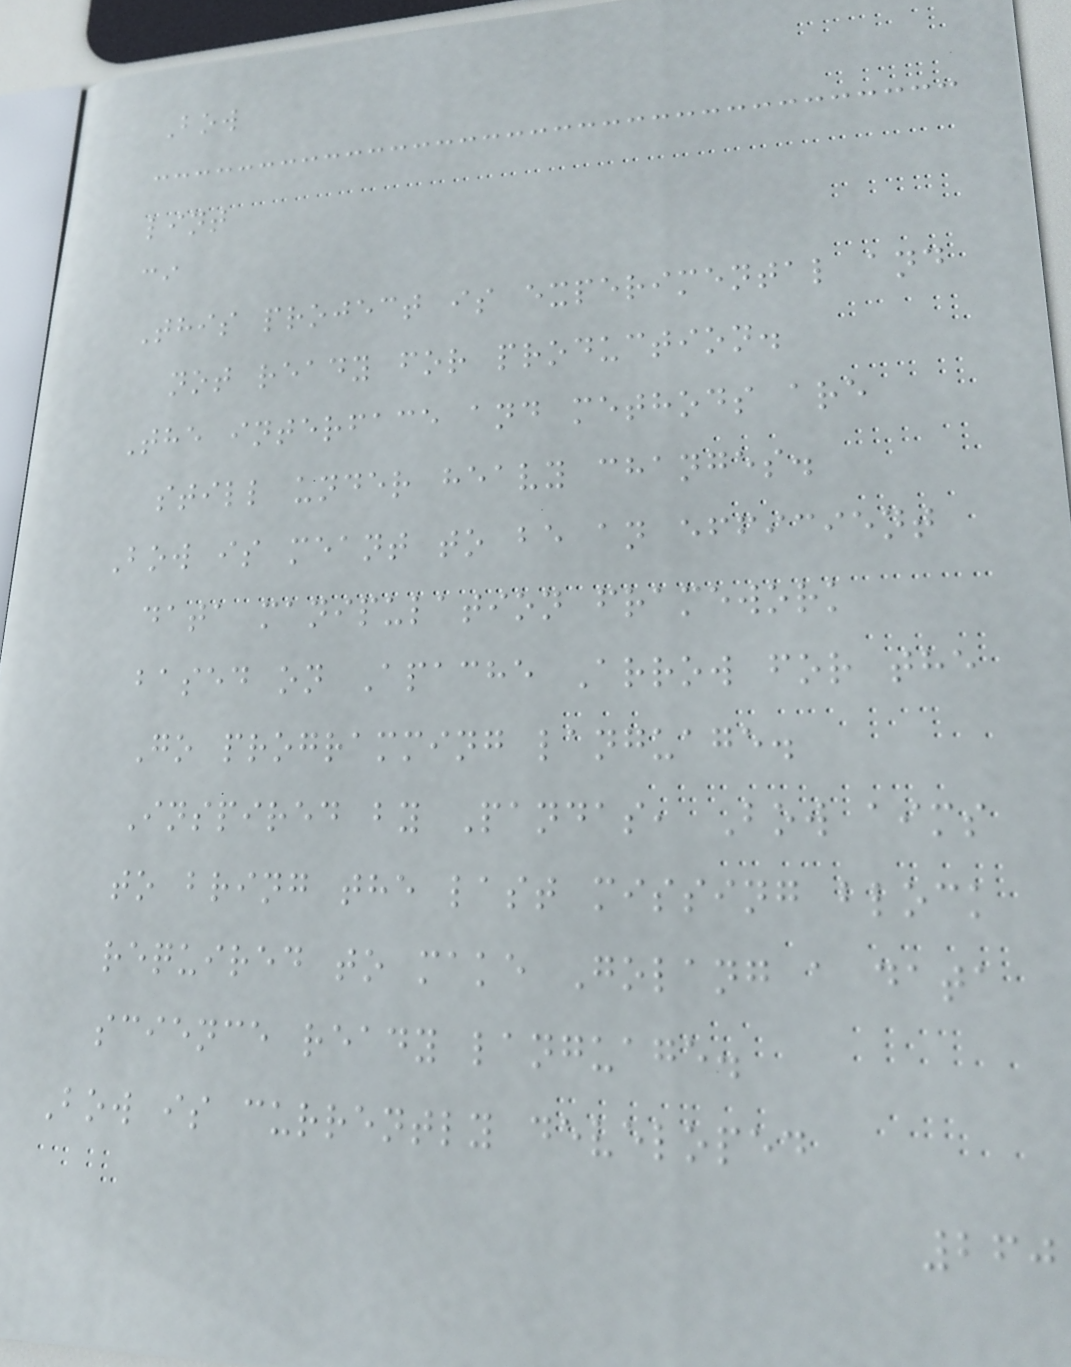Bow
lint
ci
This project is experimental and
not ready for production.
The interface and methods are
still under heavy changes.
Bow is meant to be an efficient
data manipulation framework
based on Apache Arrow for the
Go programming language.
Inspired by Pandas, Bow aims
to bring the last missing block
required to make Golang a data
science ready language.
Bow is currently developed
260
